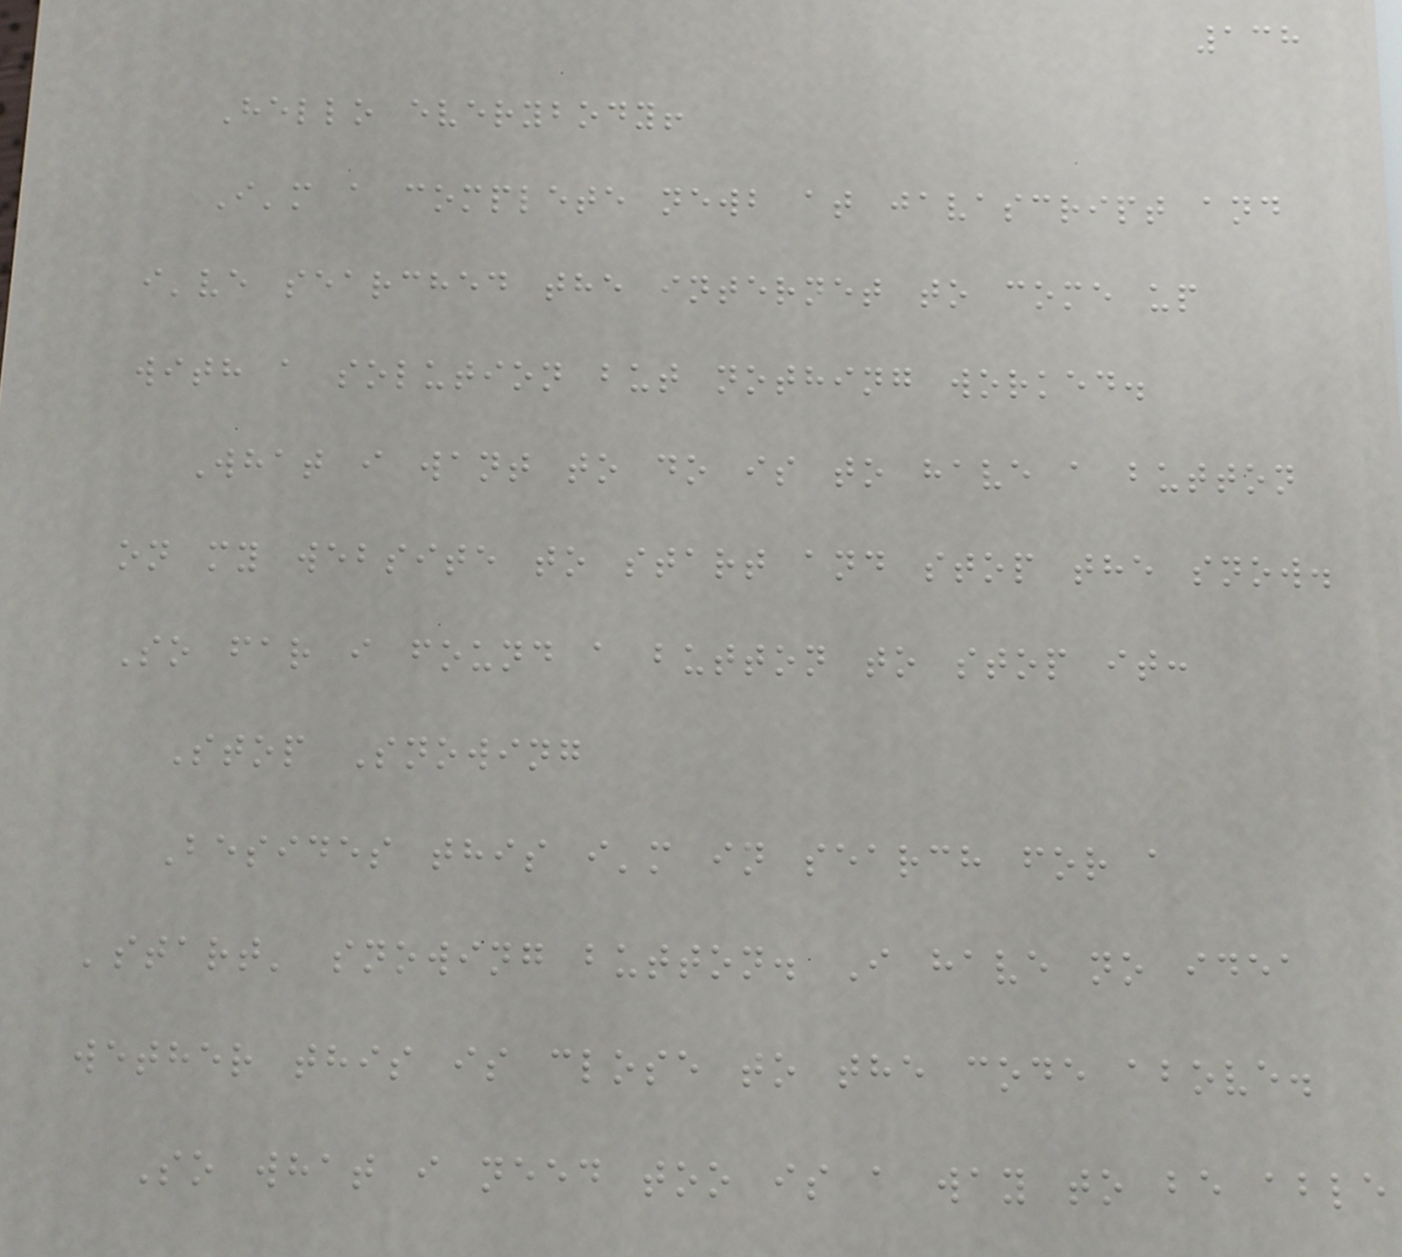138
Hello everybody!
I'm a complete newb at javascript and
i've searched the internet to come up
with a solution but nothing worked.
What i want to do is to have a button
on my website to start and stop the snow.
So far i found a button to stop it:
Stop Snowing
Besides this i'm in search for a
'start' snowing button. I have no idea
wether this is close to the code above.
So what i need too is a way to be able
